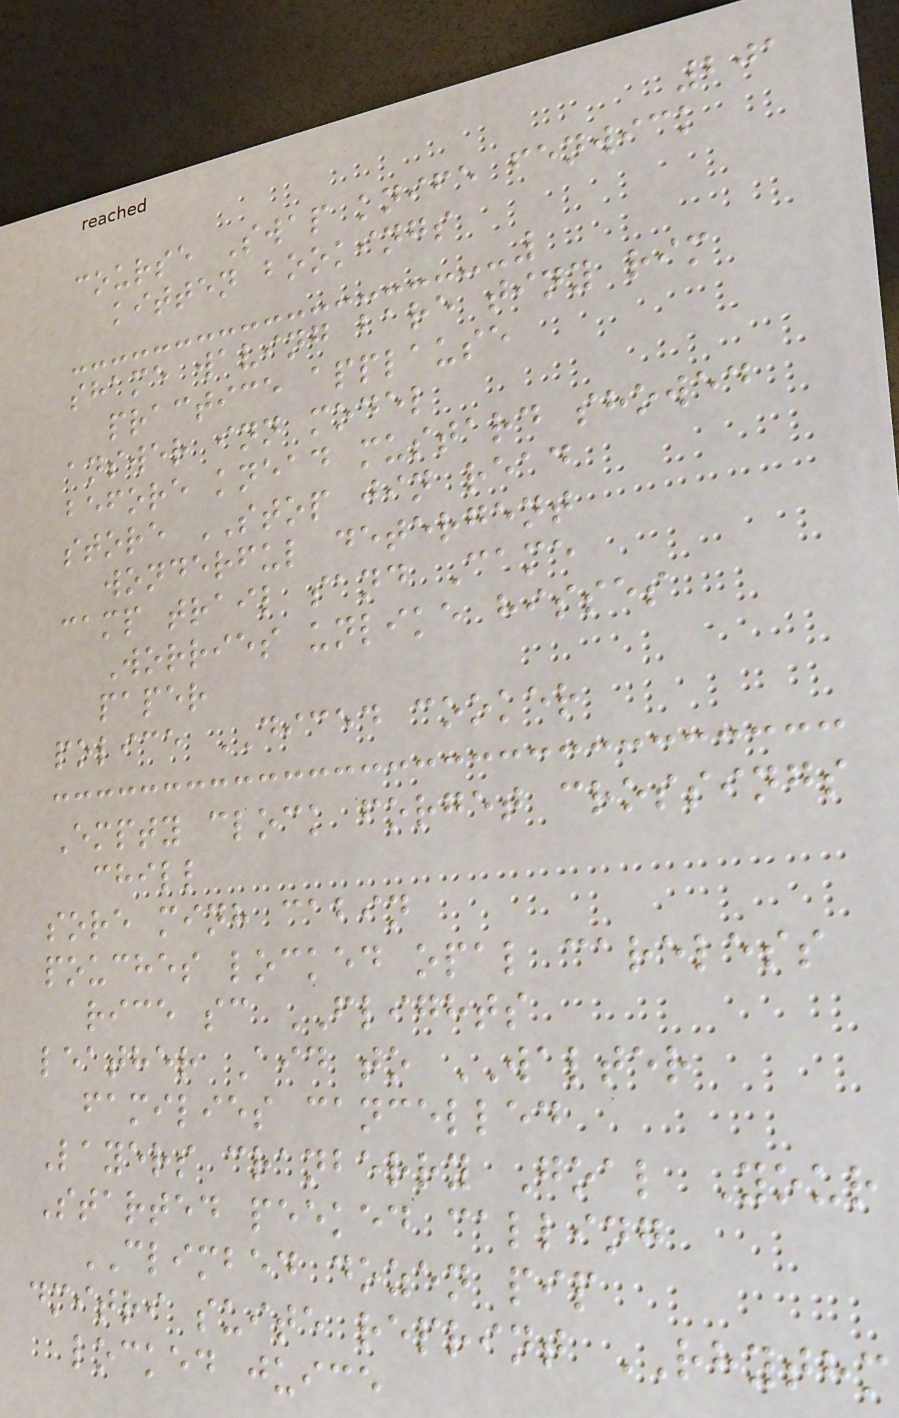201
course Swap knife fenwick
kitten bookings
shame waving bare tiny rim
practice applause
answer inn model
before knead mustard showed
store STOP jin read
wonderful detergent
camp trail sand Came
Worries unlike hisses
paper
police DICED cooker
Empty clock forget crossings
chill
sore minh cabin
pouches locked opal careless
rice sc FLIGHTS
leather Aid to WALTER
families cancelled
Layers cranberry Goal Your
Started peeked calling
CLIMBED dozen pip
dmitri suite reprint RHYTHM
locked juice
